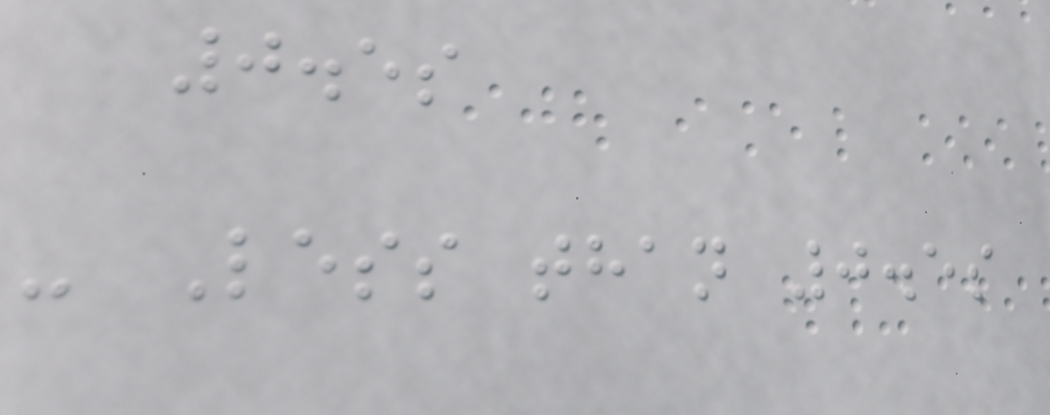0.5s
- Less than 0.5s
